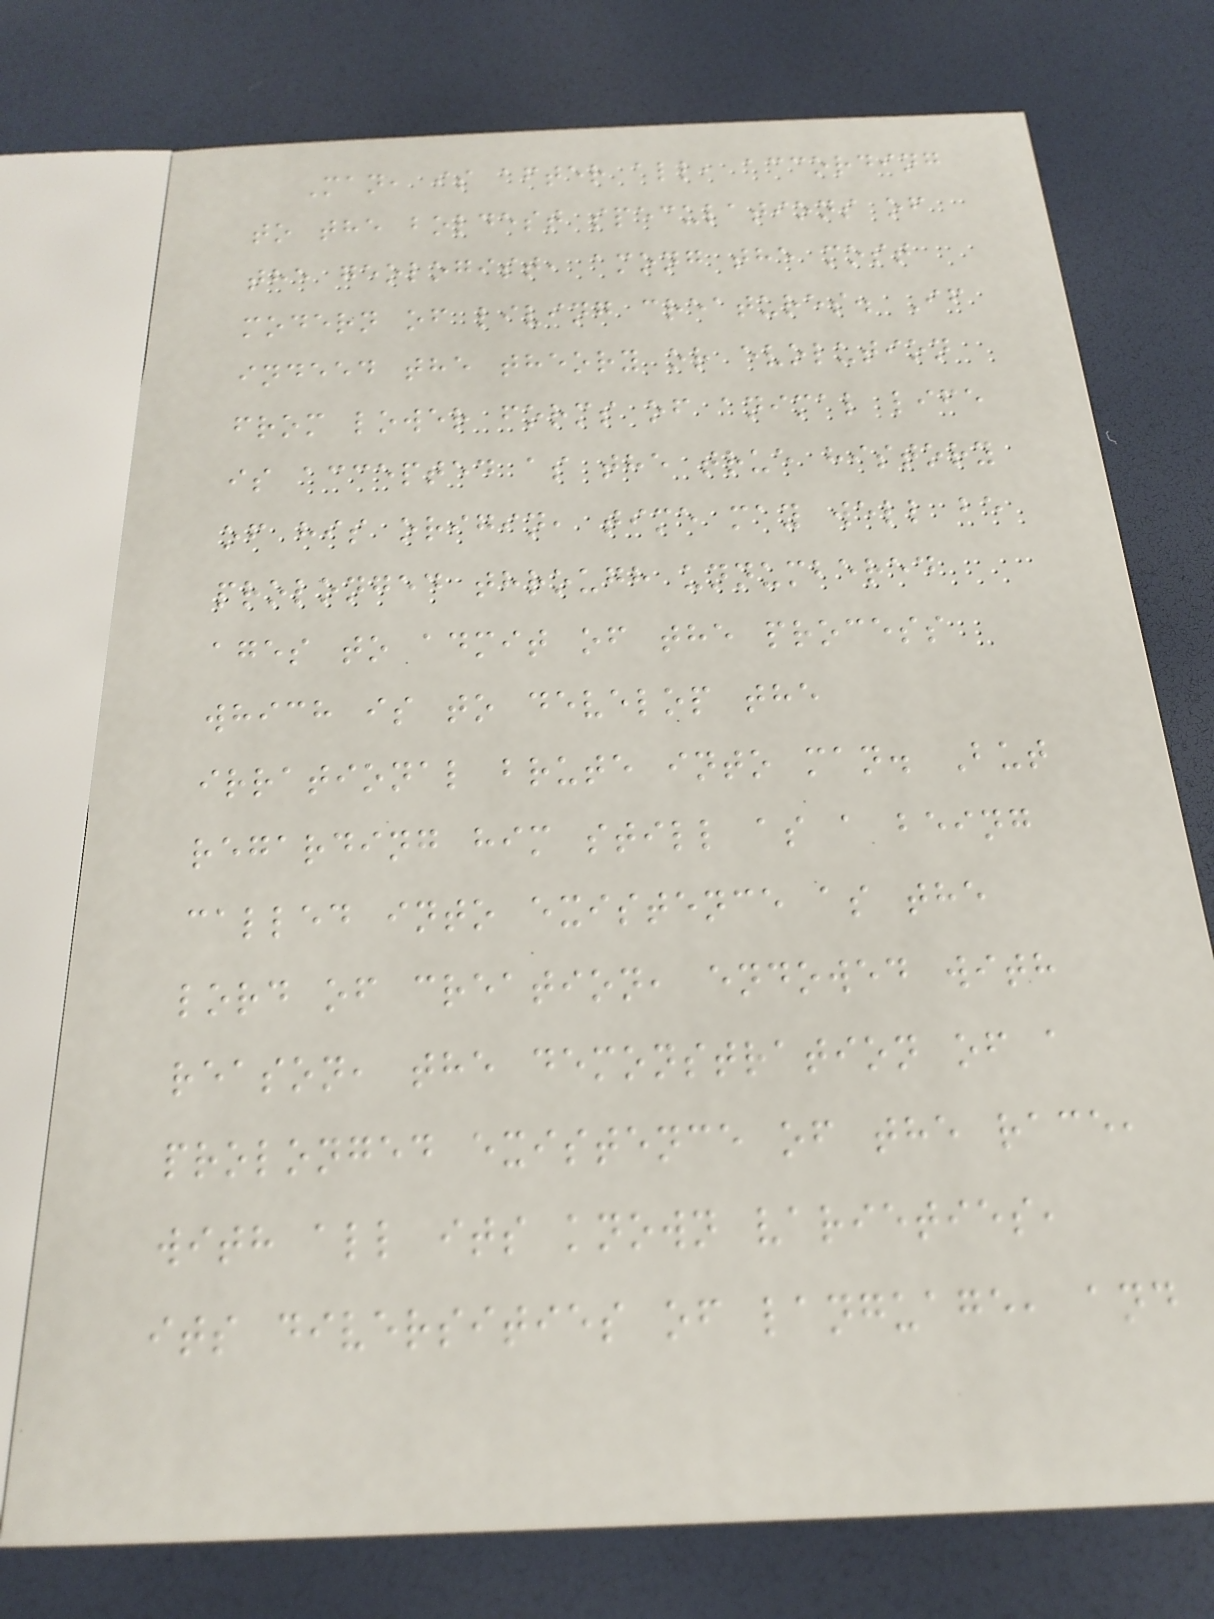Man, is after all, according
to the boldest speculations of
the geologist, among the most
modern of living creatures. If
indeed the theory or evolution
from lower forms of animal life
is accepted as the true history
of his origin, time may well be
prolonged through unnumbered
ages to admit of the process
which is to develop the
irrational brute into man. But
regarding him still as a being
called into existence as the
lord of creation, endowed with
reason, the demonstration of a
prolonged existence of the race,
with all its known varieties,
its diversities of language, and
